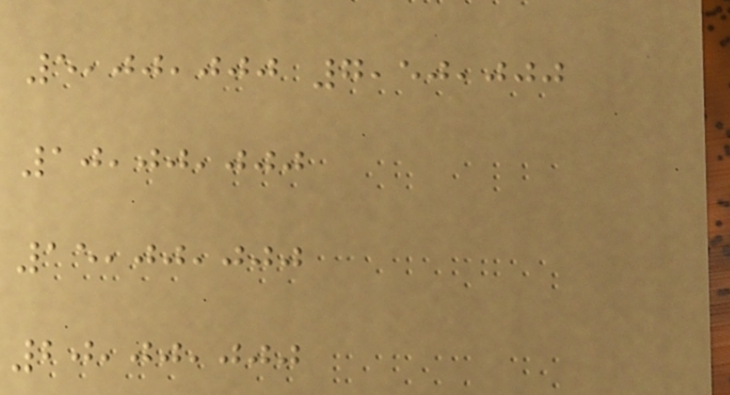5,00,000 7,50,000
10,00,000
15,00,000
20,00,000
